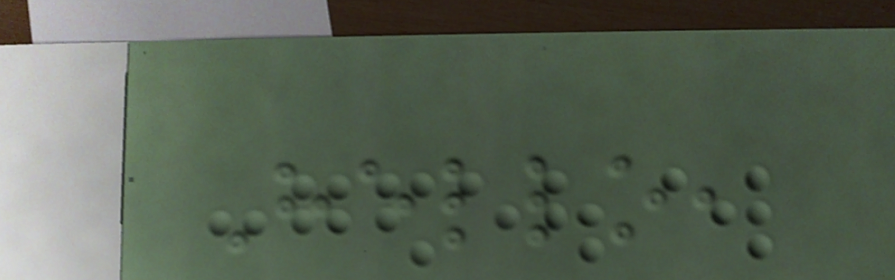Hello,
